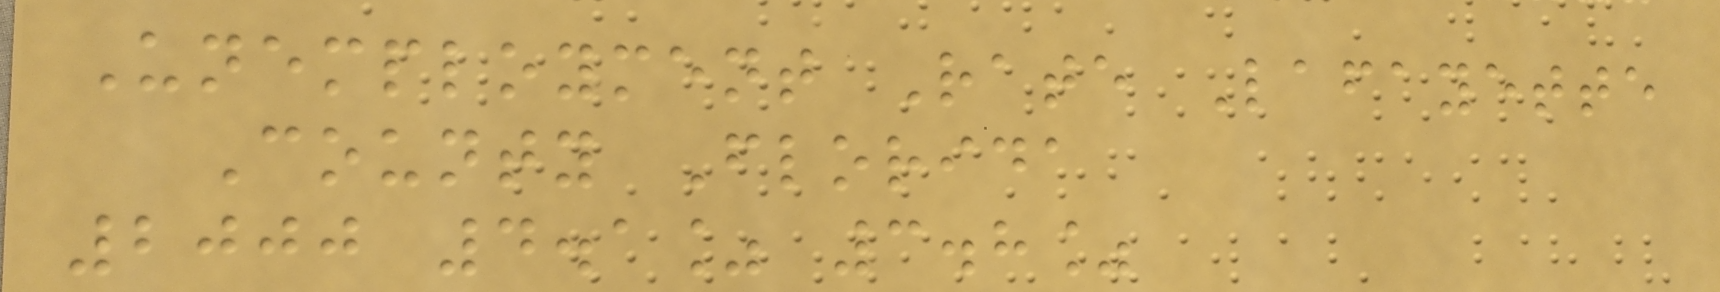Unemployment Rate Lafayette
County Florida
2000 4.1% 3.8%
